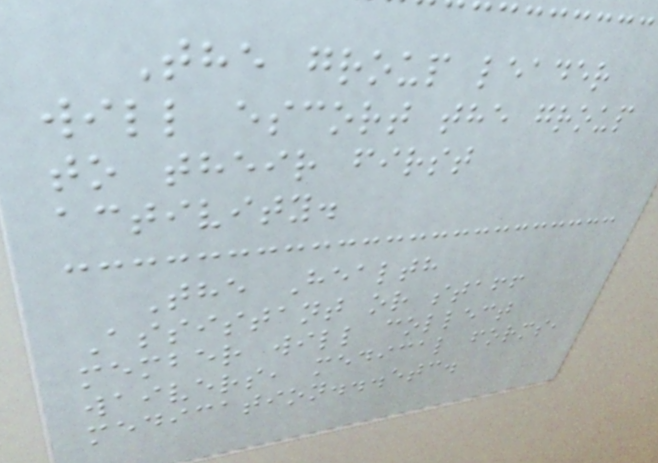The group leader
will escort the group
to their first
activity.
The Health
Assistant or staff
member will collect
waivers, medical forms,
medication...etc.
